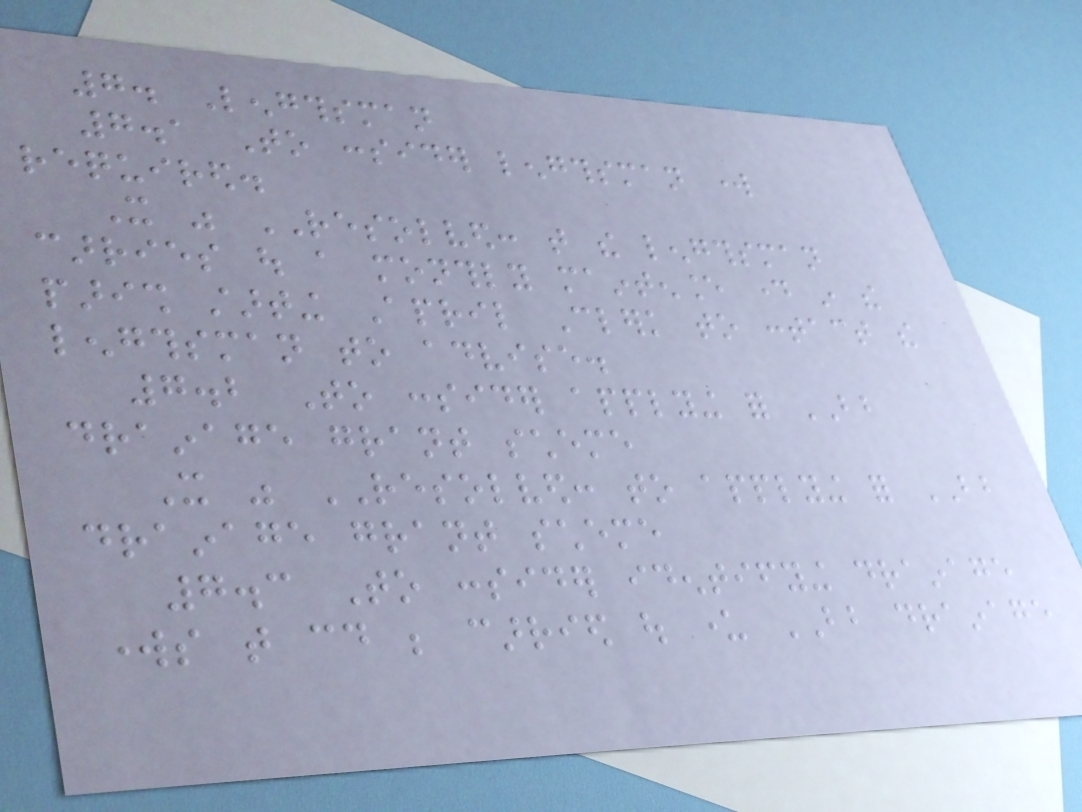7. Lengthsman
7.1 To consider lengthsman work
required.
It was RESOLVED: that the lengthsman
carries out a monthly maintenance day in the
parish starting April Clerk to contact the
lengthsman to advise.
7.2 To consider applying for BB
drainage grant scheme
It was RESOLVED: to applying for BB
drainage grant scheme
7.3 To consider identifying drainage
works that could be carried out under BB drainage
